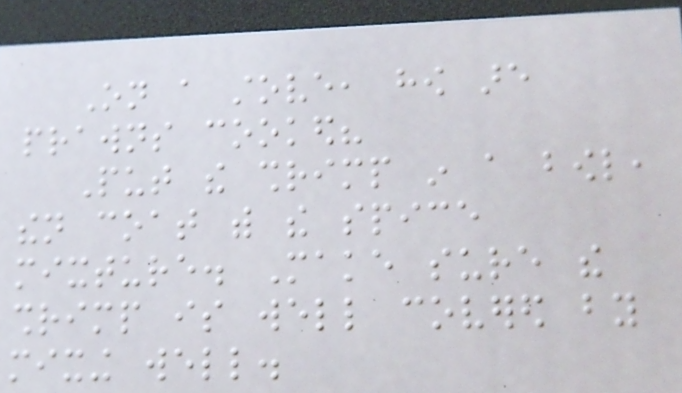On a stove, how are
prawns cooked?
Put the shrimp in a bowl,
then coat with the spice
mixture. Make sure the
shrimp is well covered by
mixing well.
